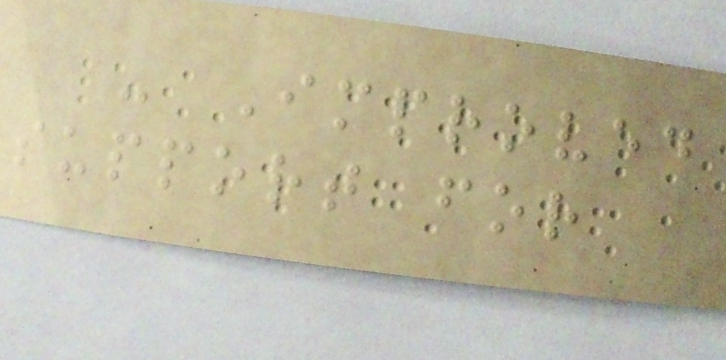- Improved
support for
